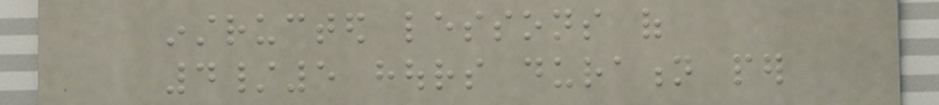instructed lessons of
4/5 hours duration per
